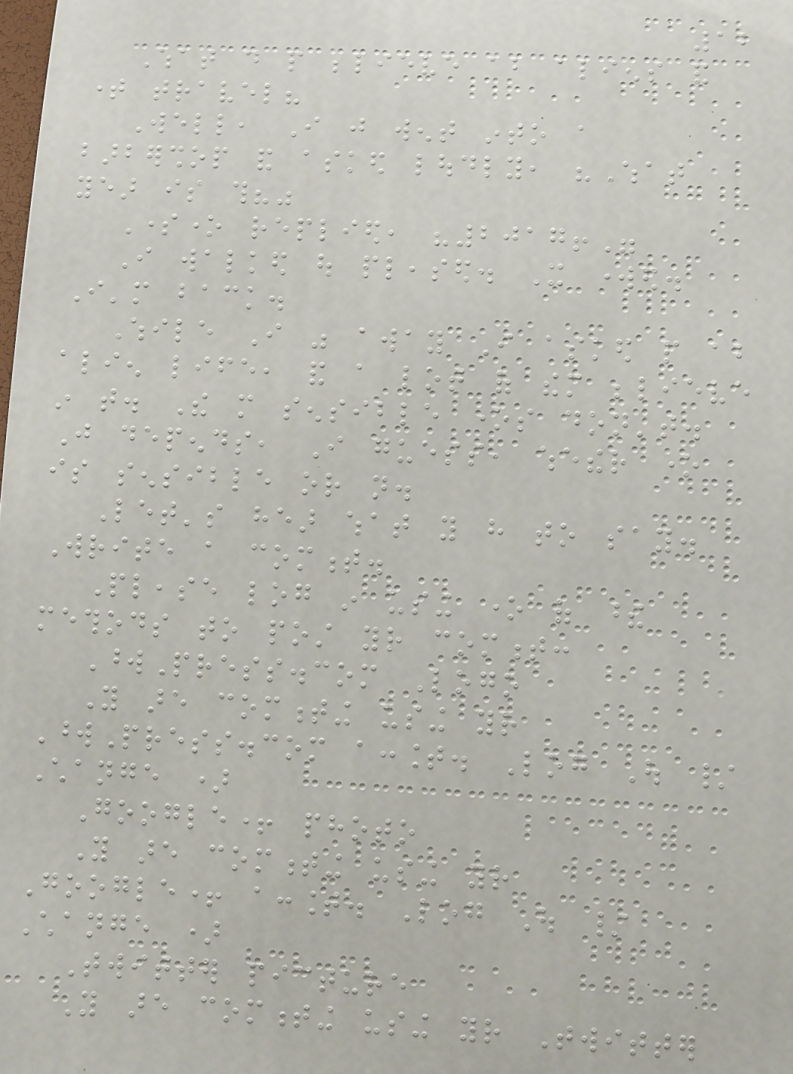12
What do people believe about aliens and
time travel?
Well, I just went into a
barbershop and asked loudly, "What
year is this?"
Someone replied, "2017!"
I walked out pleased. It worked.
I'm back.
While I was away I asked people about
alien life, and a lot of them believe
in that. The more sensible ones don't.
Just depends, I guess, whether one
is sensible or not.
Let's hear what you have to say.
Write a comment.
Please log in using one of these
methods to post your comment:
WordPress.com Logo
You are commenting using your
WordPress.com account. Log Out /
Change )
Google+ photo
You are commenting using your
Google+ account. Log Out /
Change )
Twitter picture
You are commenting using your Twitter
